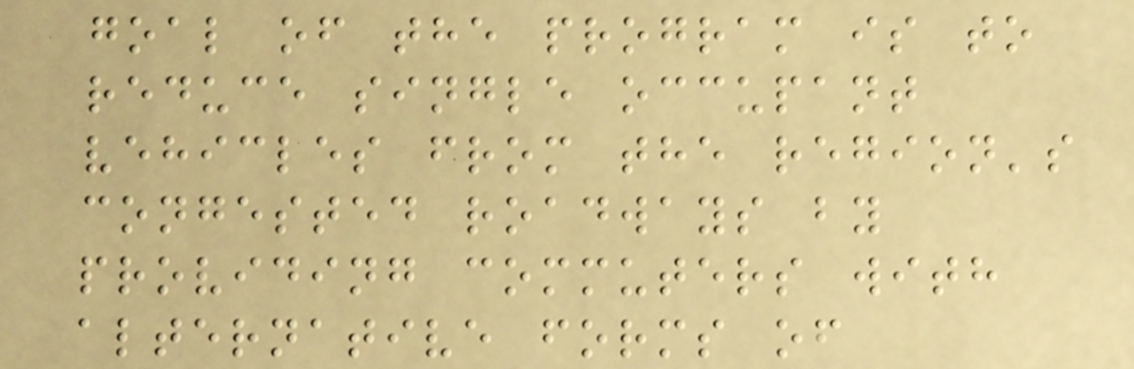goal of the program is to
reduce single occupant
vehicles from the region's
congested roadways by
providing commuters with
alternative forms of
